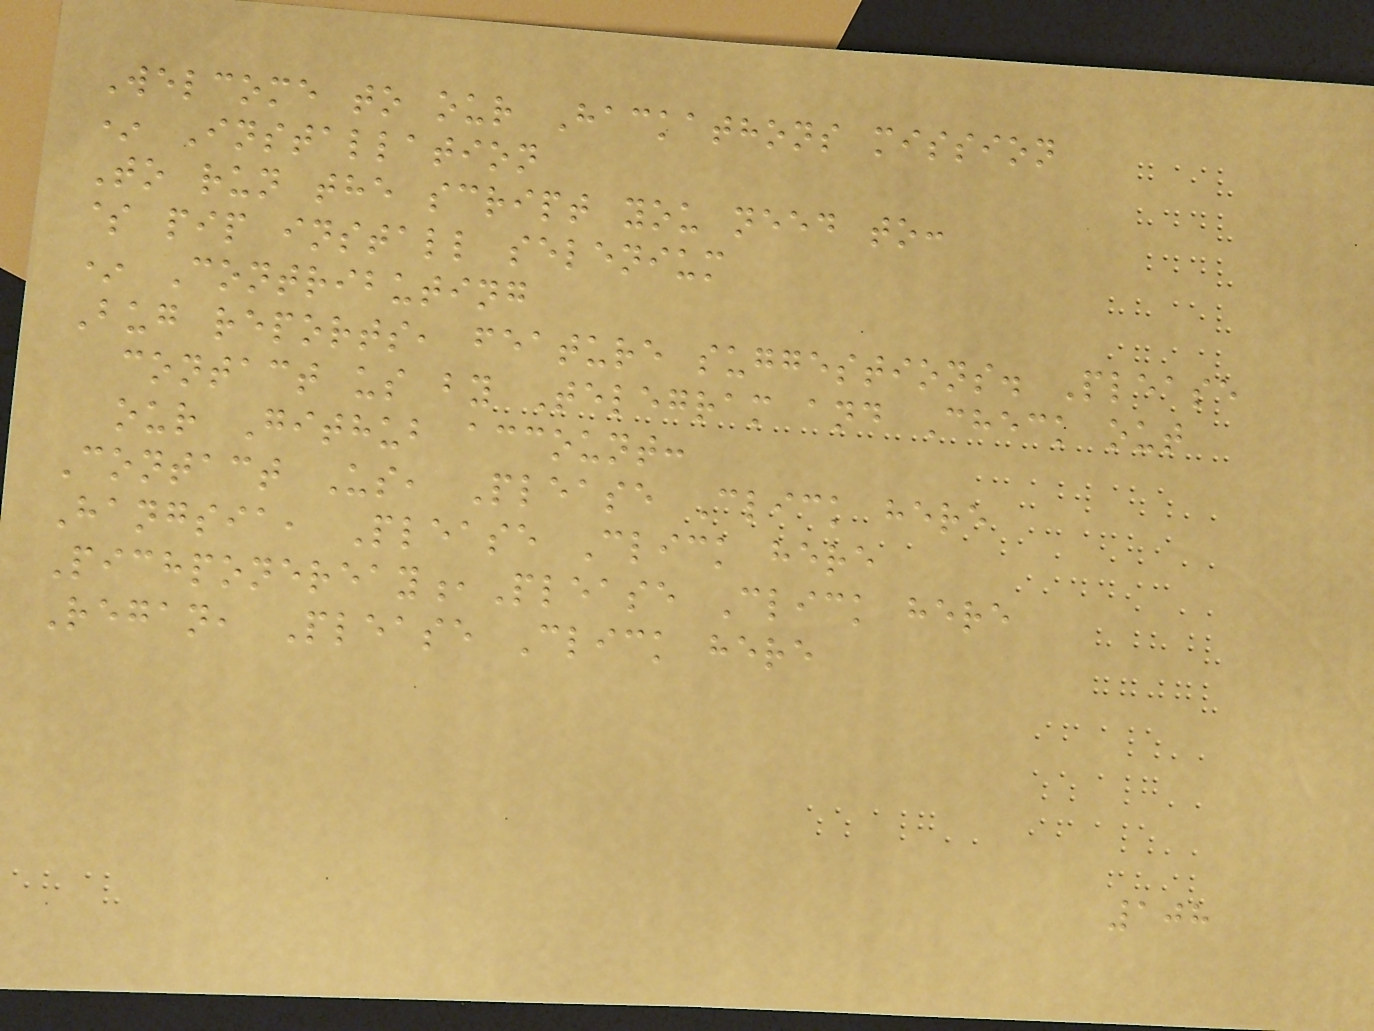Welcome to our Hackathons mission
* Installation
To run the script you need to:
$ pip install selenium
* Contributing
Bug reports, feature suggestions. Please
contact us by Telegram and Check out
our Github account:
Contact Us, Please Click here
Hangsia, Please Click here
Pichponereay,Please Click here
Regan, Please Click here
108
